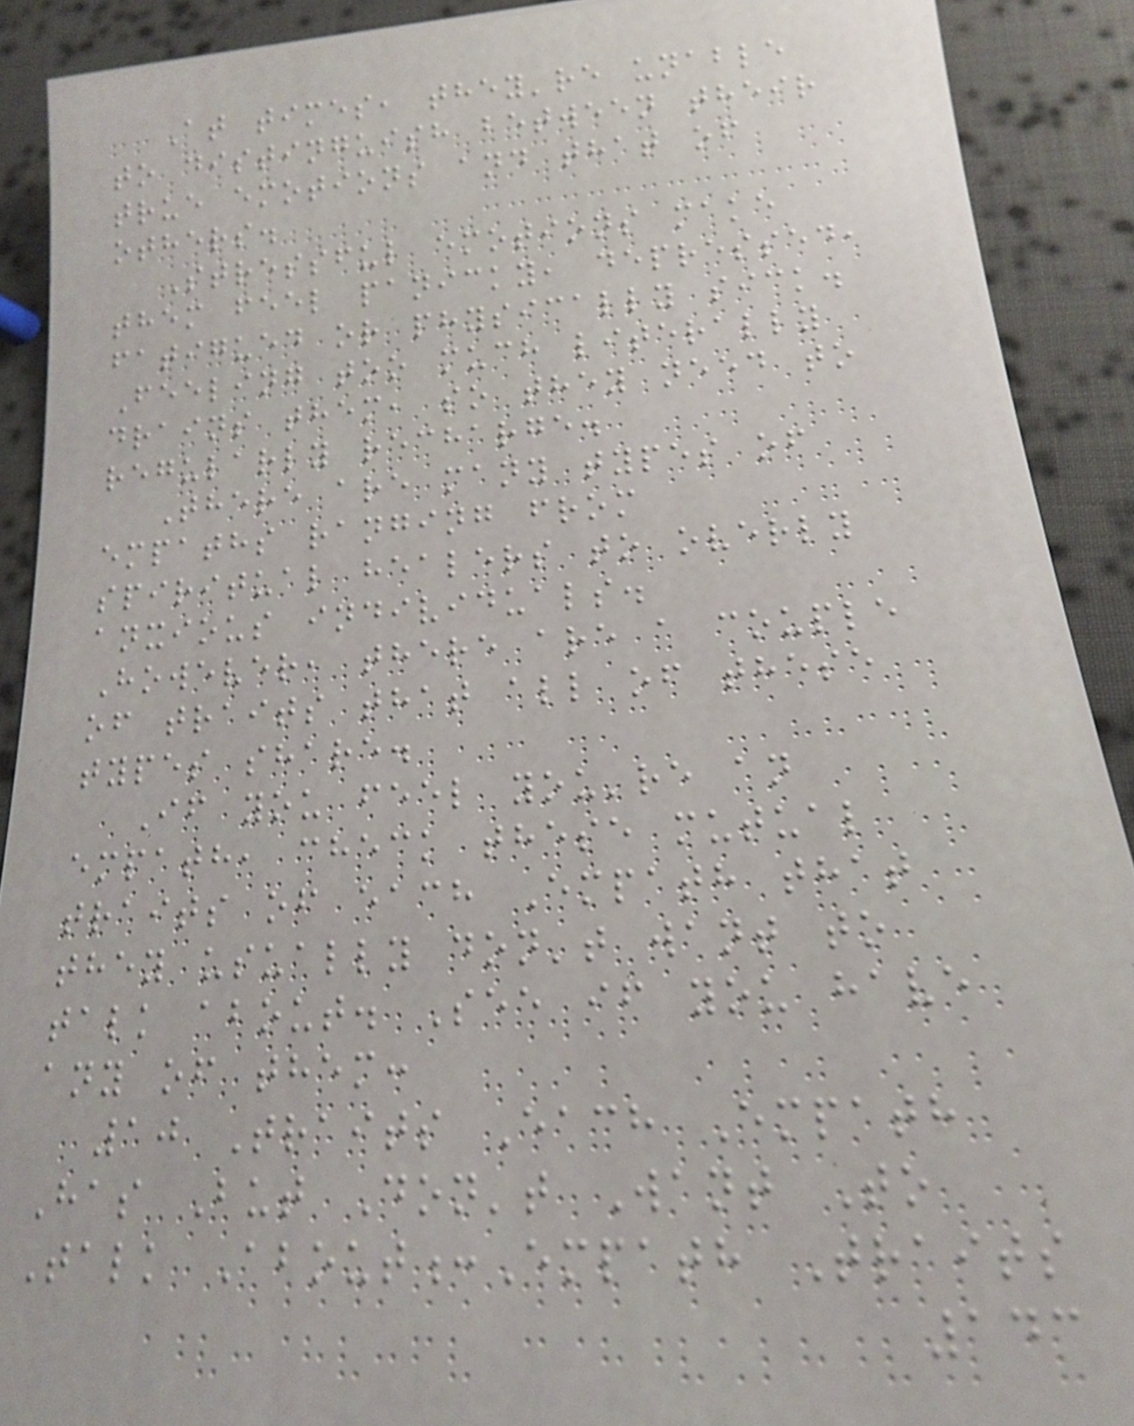At times, they're unable
to distinguish between their
true emotions and that of
others.
Stressful emotions make
them feel panicky, depressed,
fatigued or physically sick.
Feeling too much literally
drains them, so they need to
regularly recharge.
There are many types of
empaths ranging from
spiritual healers to overly
anxious individuals.
However, there are a couple
of traits that all of these
types share.
If you feel you're an
empath, check these mutual
traits of each Empath that
they usually don't want to
talk about. See if you have
any of them:
10 Traits Each Empath
Has But Don't Want To
Talk About:Empath Traits
143
